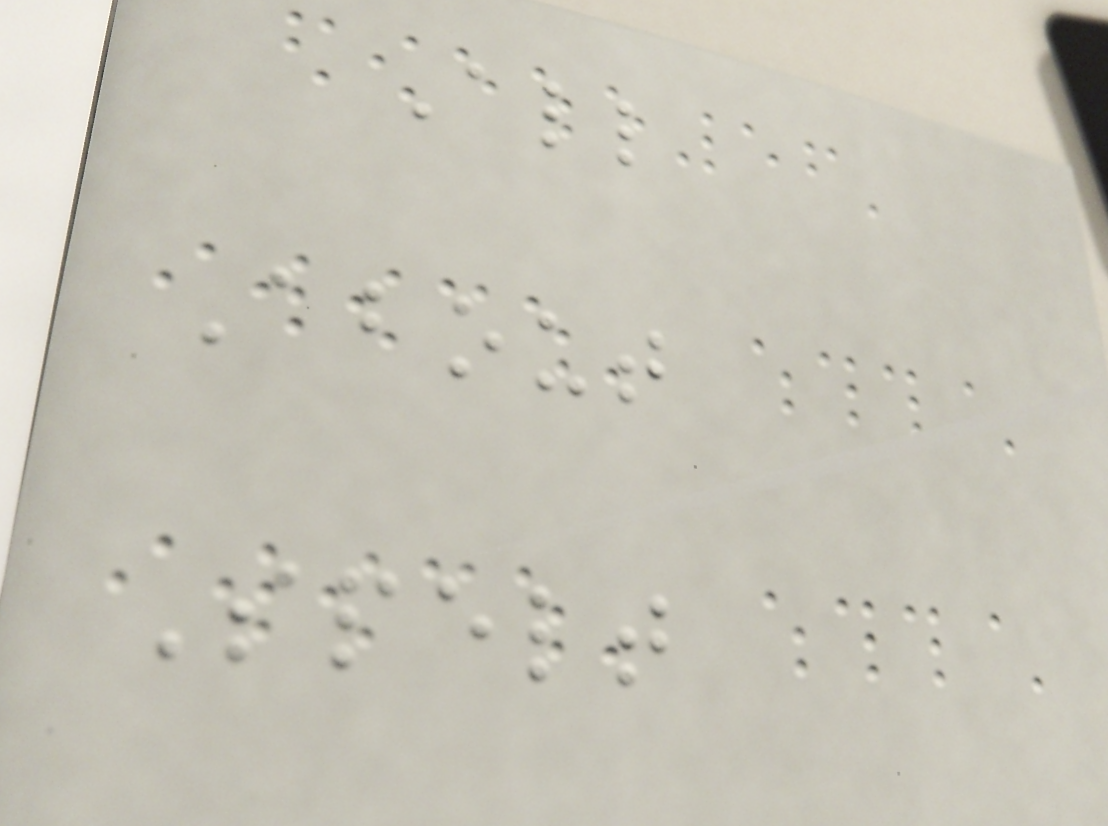All
About
Spelt
